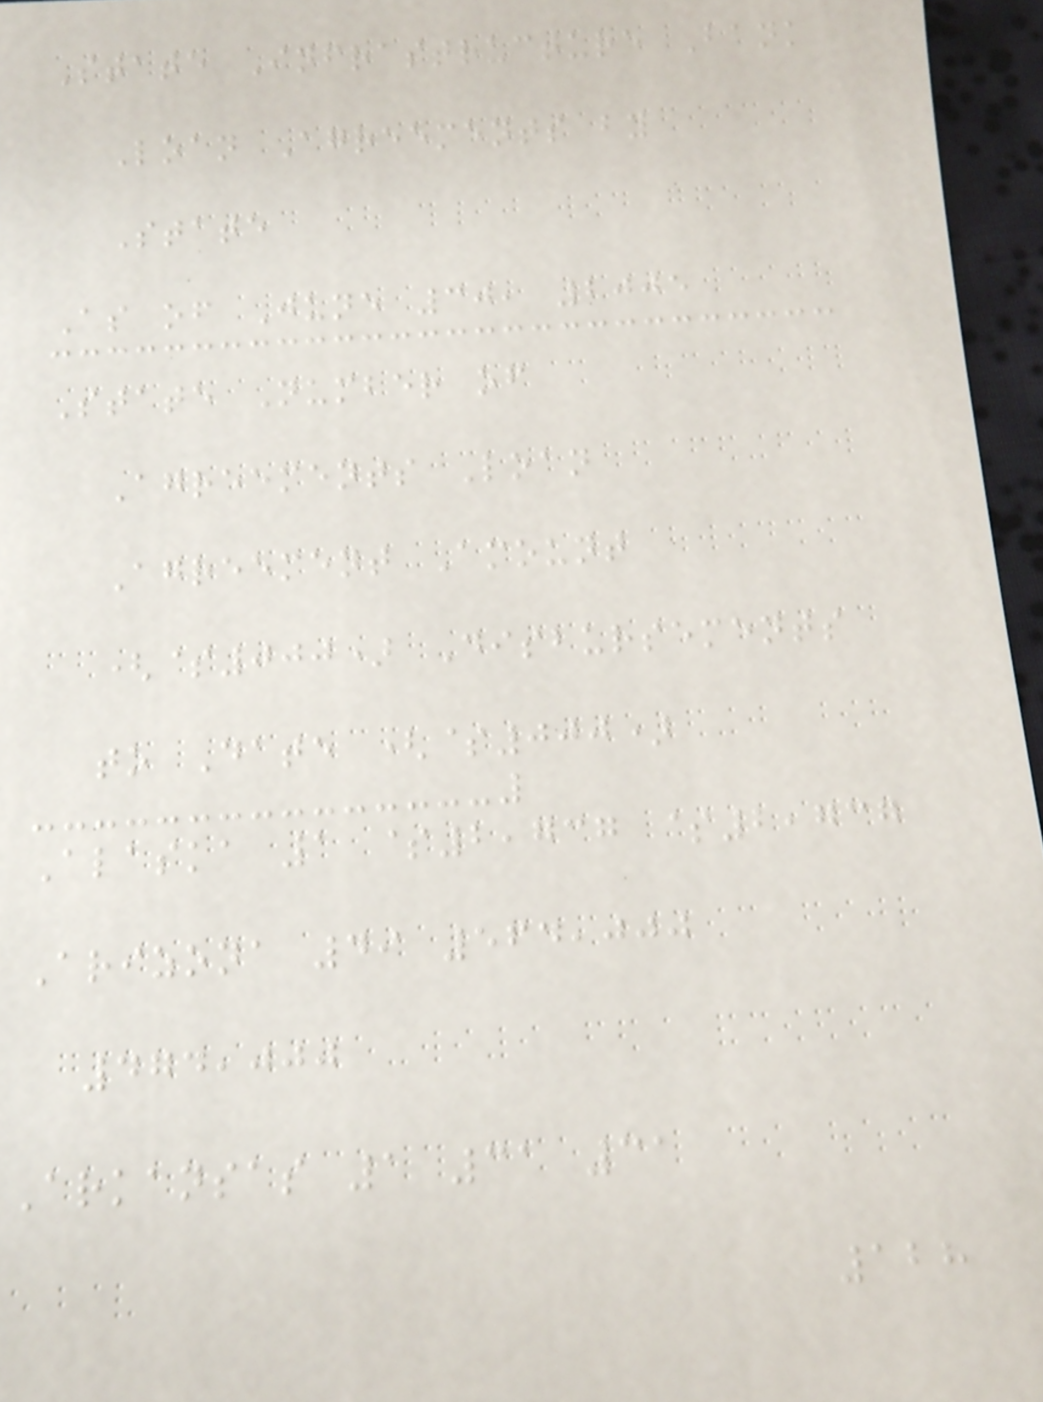State Infrastructure Bank
Loan Agreements by
State
As of June 30, 2005
State Number of
Agreements Loan
Agreement Amount
($000) Disbursements
to Date ($000)
Alaska 1 $2,737 $2,737
Arizona 49 564,000
474,000
Arkansas 1 31 31
128
